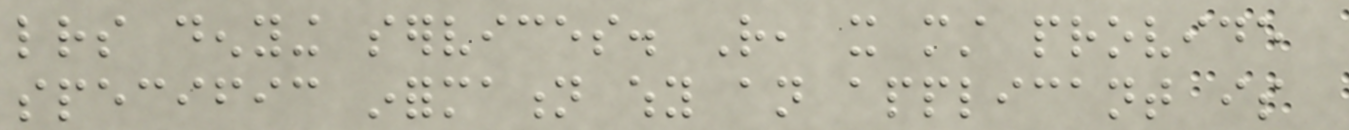letters denying services. Rather, it must provide
specific information why an applicant is
